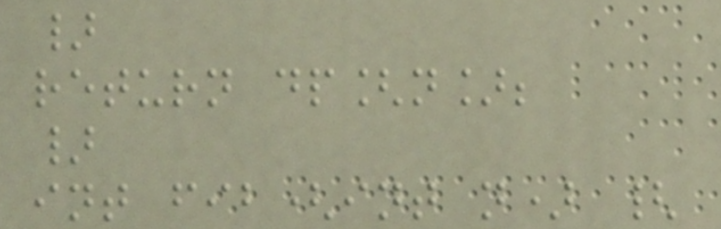}
return dp[n];
}
int fib(int n) {
